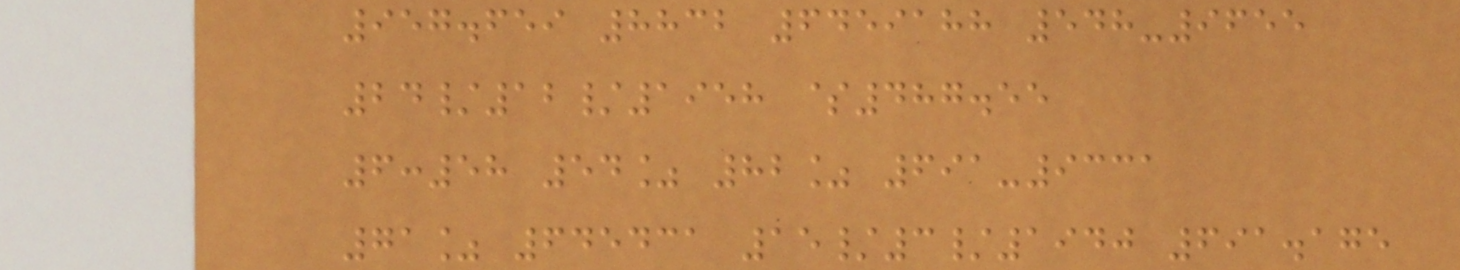957.659 8832 6459188 548-9655
24/12/1958 $487.55
6:58 54% 82% 691-9331
71% 645431 15/3/1940 691.175
